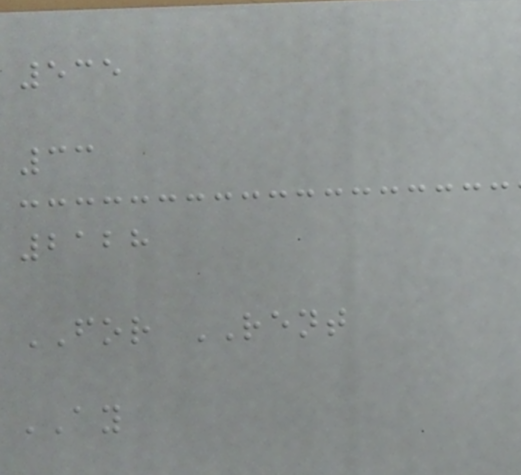535
33
2128
FOR RENT
AY
